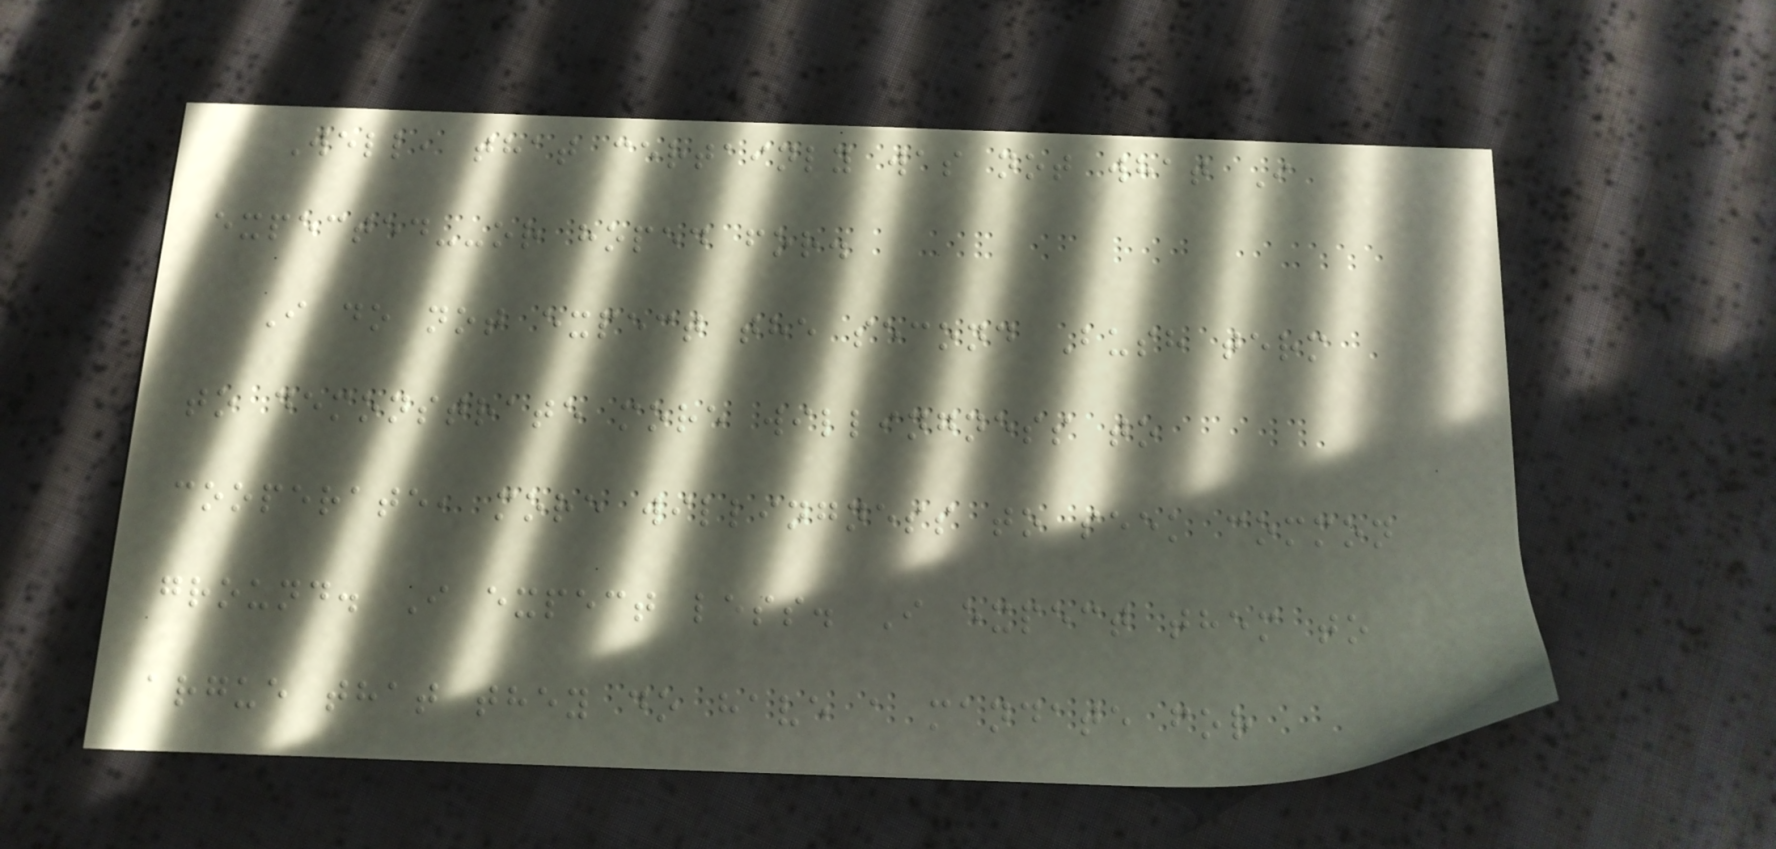Well, that certainly was not what I
expected--or hoped for.
I do not expect the second Bush term
to demonstrate more willingness to
cooperate, more willingness to seek common
ground. I expect less. I expect them to
argue that they do have a mandate for
